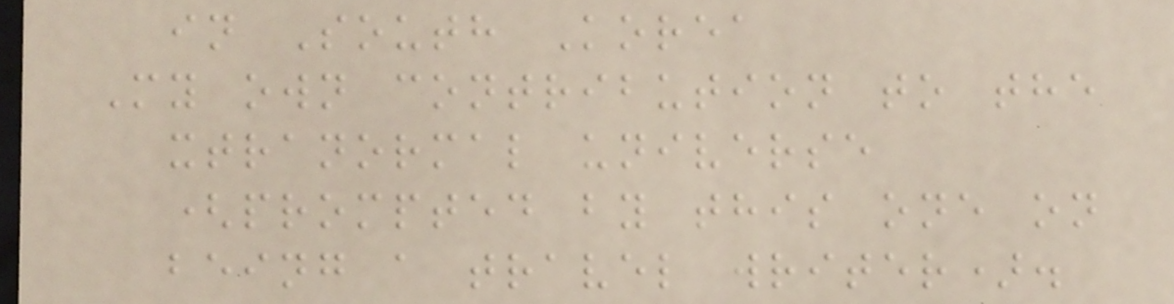in South Korea
My own contribution to the
xtranormal universe
(prompted by this one on
being a travel writer).
